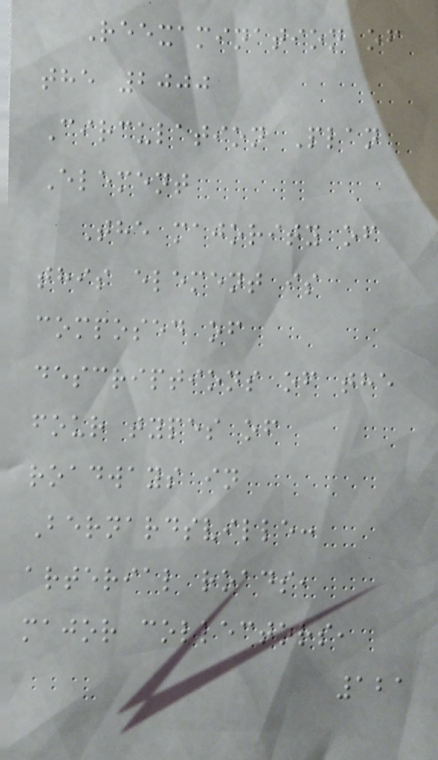Reexamination of
the 2000
Circulation Plan
Element
The majority of
this element is
composed of
descriptions of the
four types of
roadways in
Bernardsville:
arterial roads,
major collectors,
121
